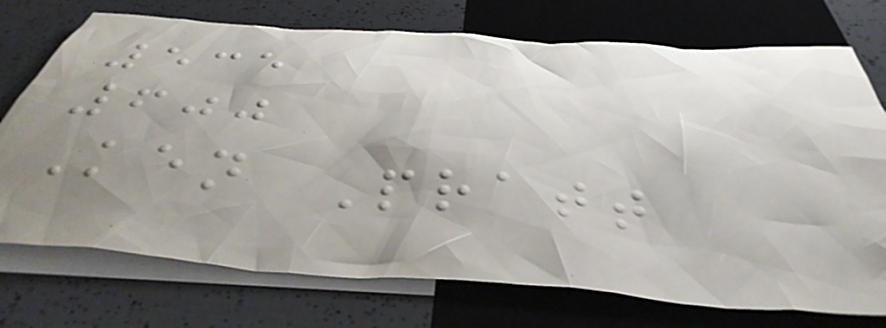535
600
Ken Pratt
